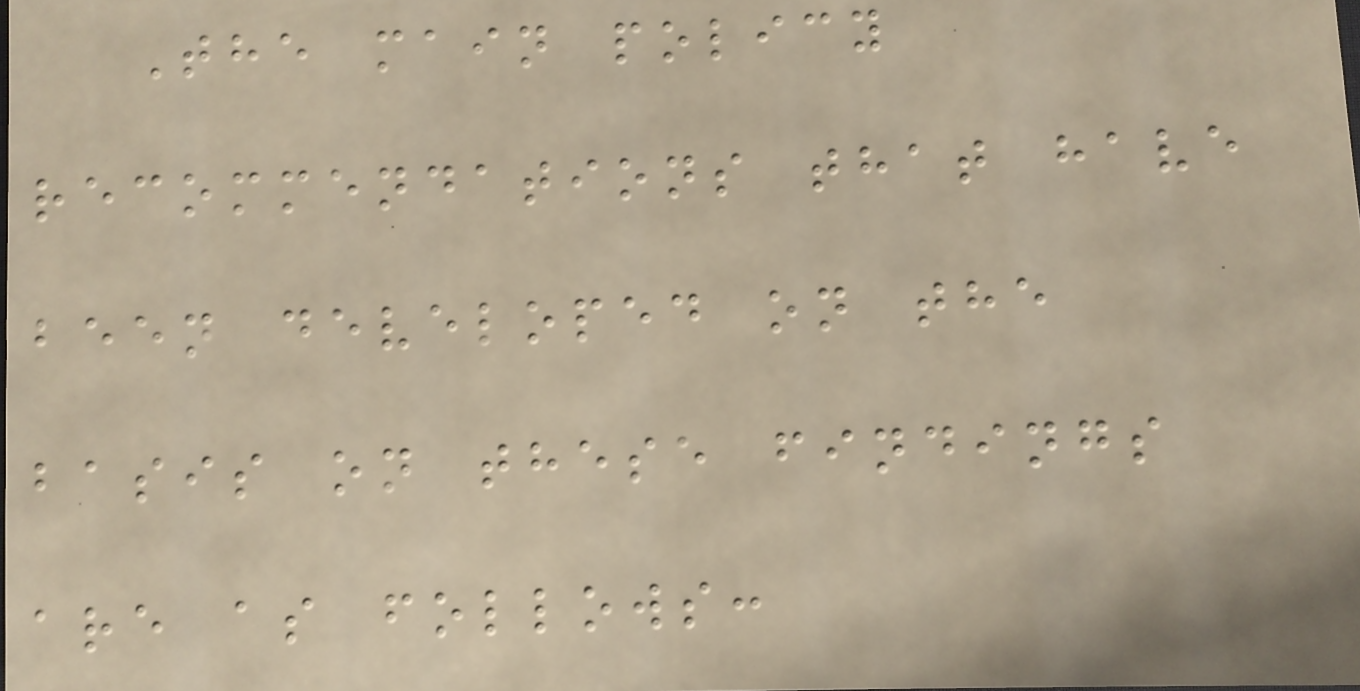The main policy
recommendations that have
been developed on the
basis on these findings
are as follows:
